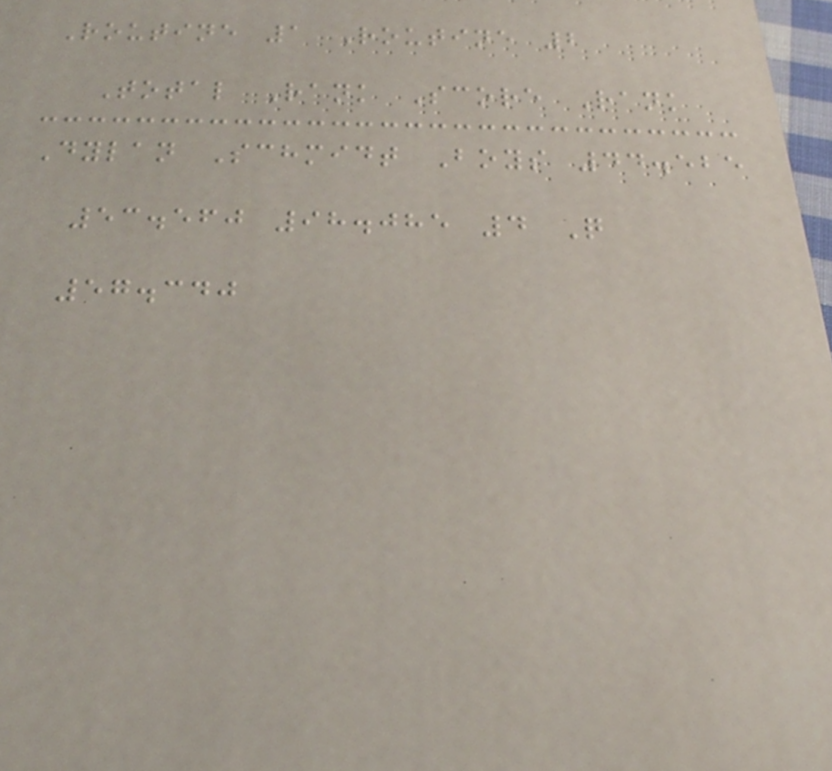Routine 1 Routine 2
Total Rank Score Rank
Dylan Schmidt Boys 44.525
53.560 98.085 4 Q
57.340
